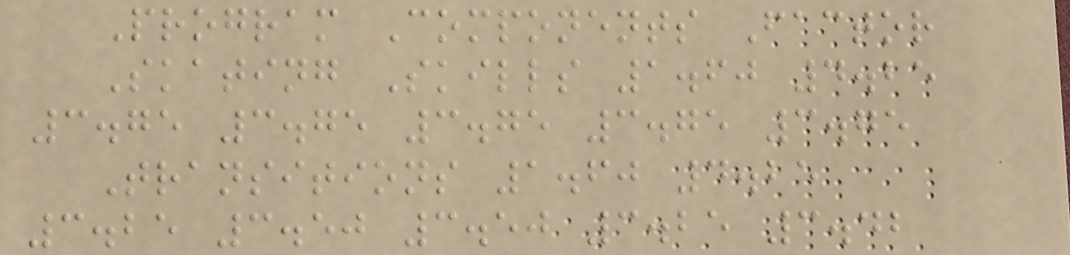Program Components Factor
Skating Skills 1.60 4.25
3.75 3.75 3.75 3.75 3.75
Transitions 1.60 4.25
3.25 3.50 3.50 3.25 3.42
